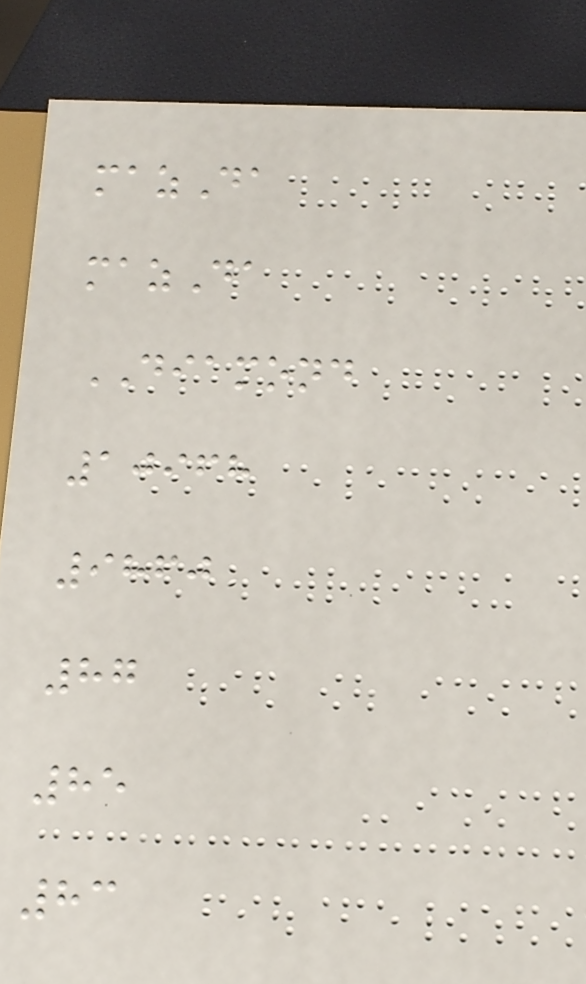mazDa
mazDa
DIAMOND
10968
9860
87
85
83
